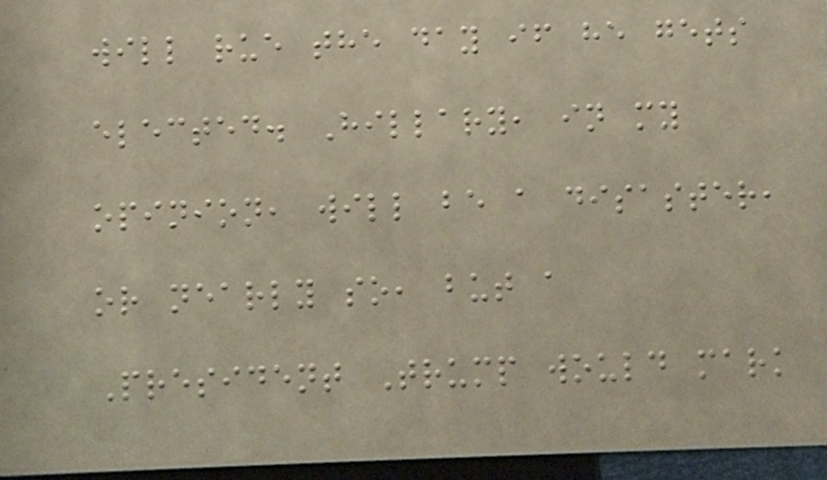will rue the day if he gets
elected. Hillary, in my
opinion, will be a disaster,
or nearly so, but a
President Trump would mark
